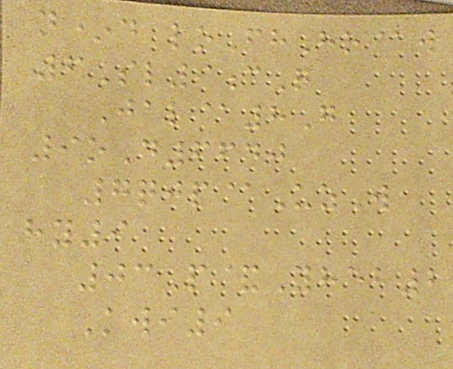n*d loFhHr@w
6Sl9cQ
Jal@8G
9oD6640
7qjp@UzW
hy9
03P&Yheb2
Kwi9
